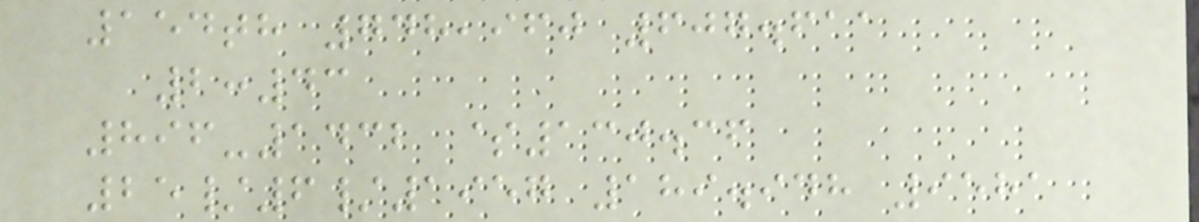154th 748,960 607.611
2:43
896-1432 $130.36
25/6/1957 189.948 9581
